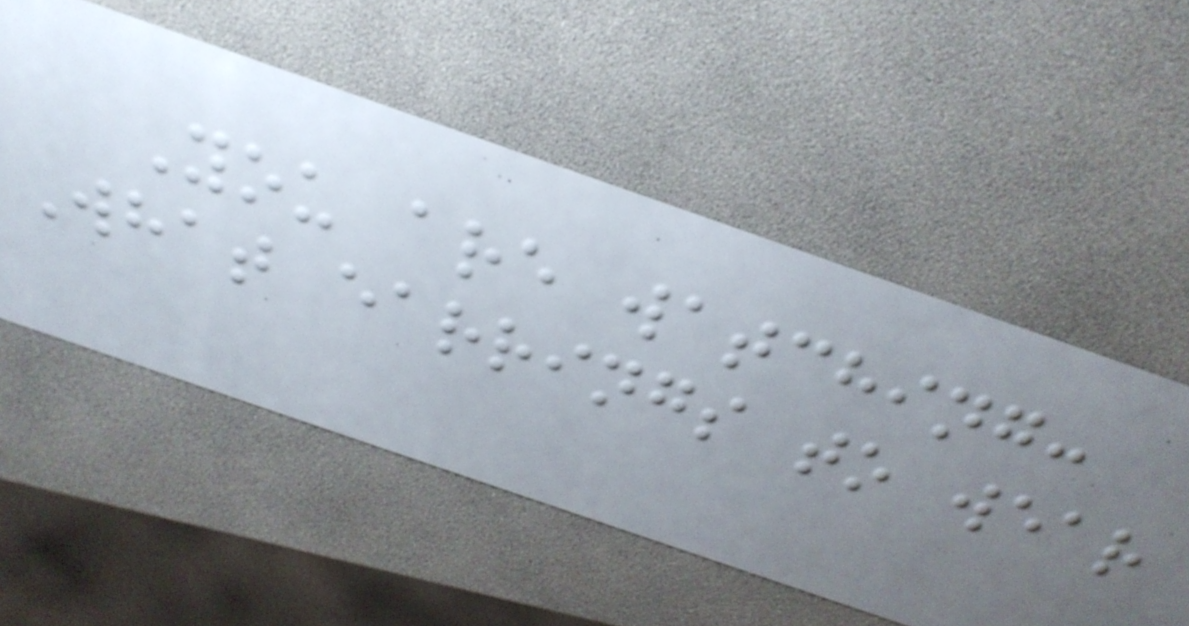You are watching:
What earrings to wear
